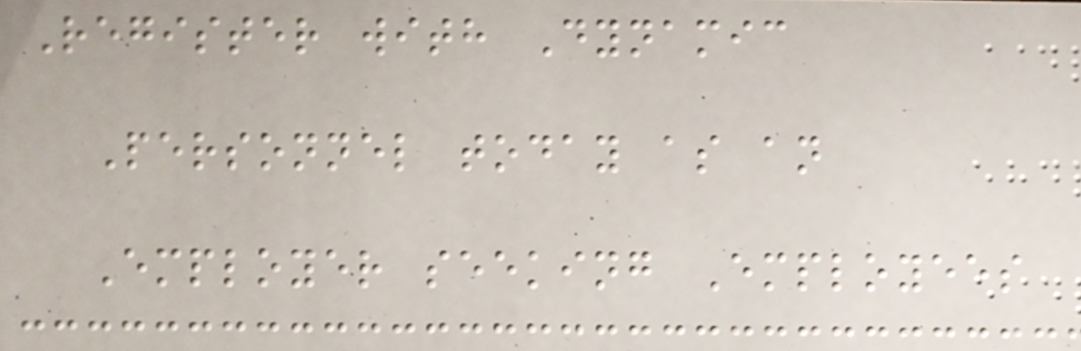Register with Dynamic
Personnel today as an
Employer seeking Employees
